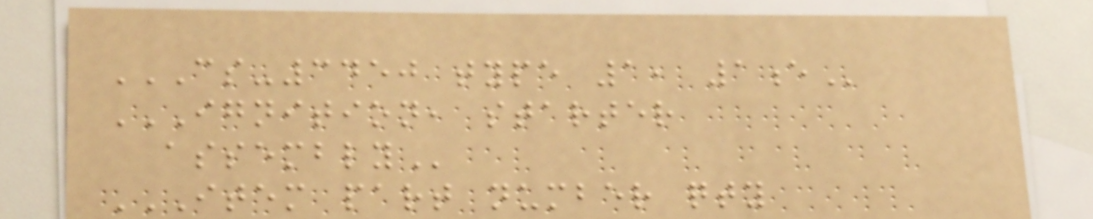CS-3450 TYPE 1, 1E
IGNITION, STARTER
ASSEMBLY
ITEM PART NUMBER QTY
